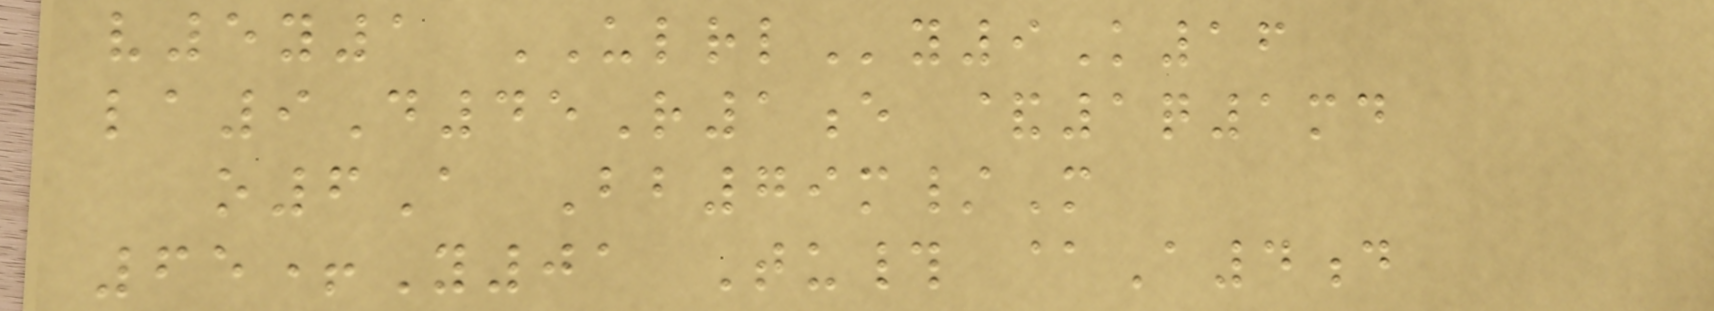v5y1 ULRLy9K16
la9D45R1e &1q1md
o6A Bb79m/M
65+Y01 Tu# @A4d
